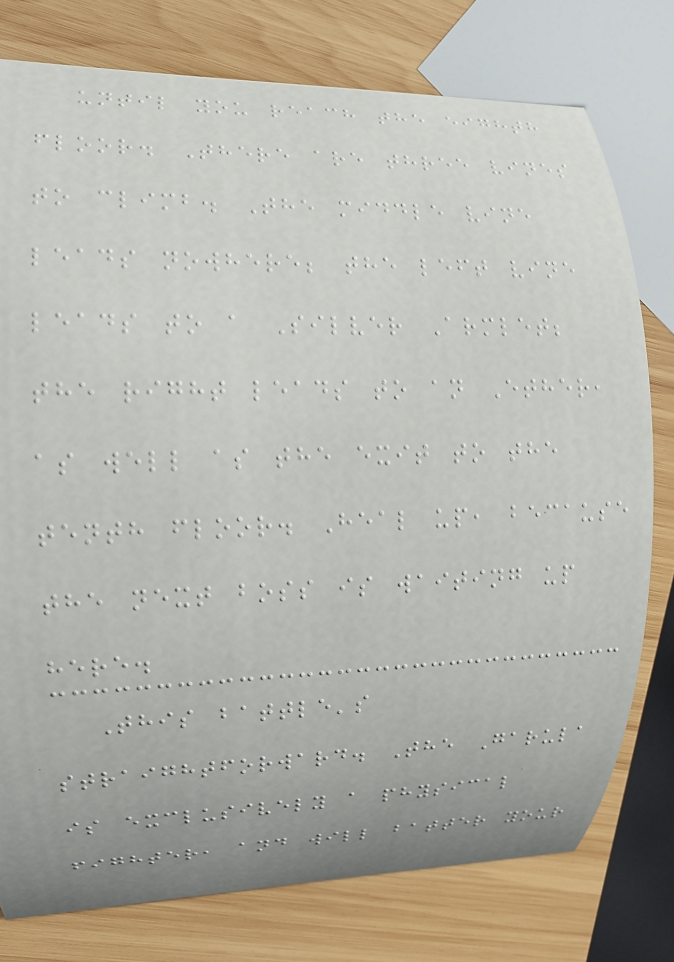until you reach the eighth
floor. There are three vines
to climb. The middle vine
leads nowhere; the left vine
leads to a Silver Armlet;
the right leads to an Ether,
as well as the exit to the
tenth floor. Heal up, because
the next boss is waiting up
here.
This battle's
straightforward. The Garula
is exclusively a physical
fighter, and will batter your
